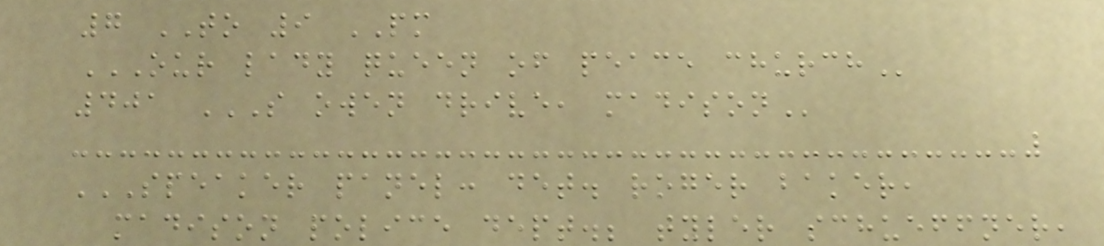7 TO 9 PM
OUR LADY QUEEN OF PEACE CHURCH
401 S OWEN DRIVE, MADISON
SPEAKER PANEL: DET. ROGER BAKER,
MADISON POLICE DEPT.; TYLER SCHUEFFNER,
